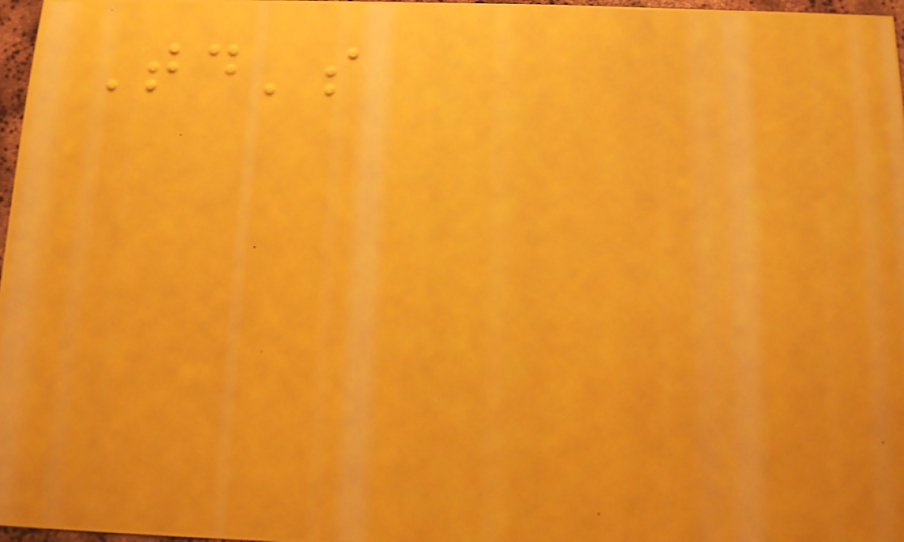Today's
